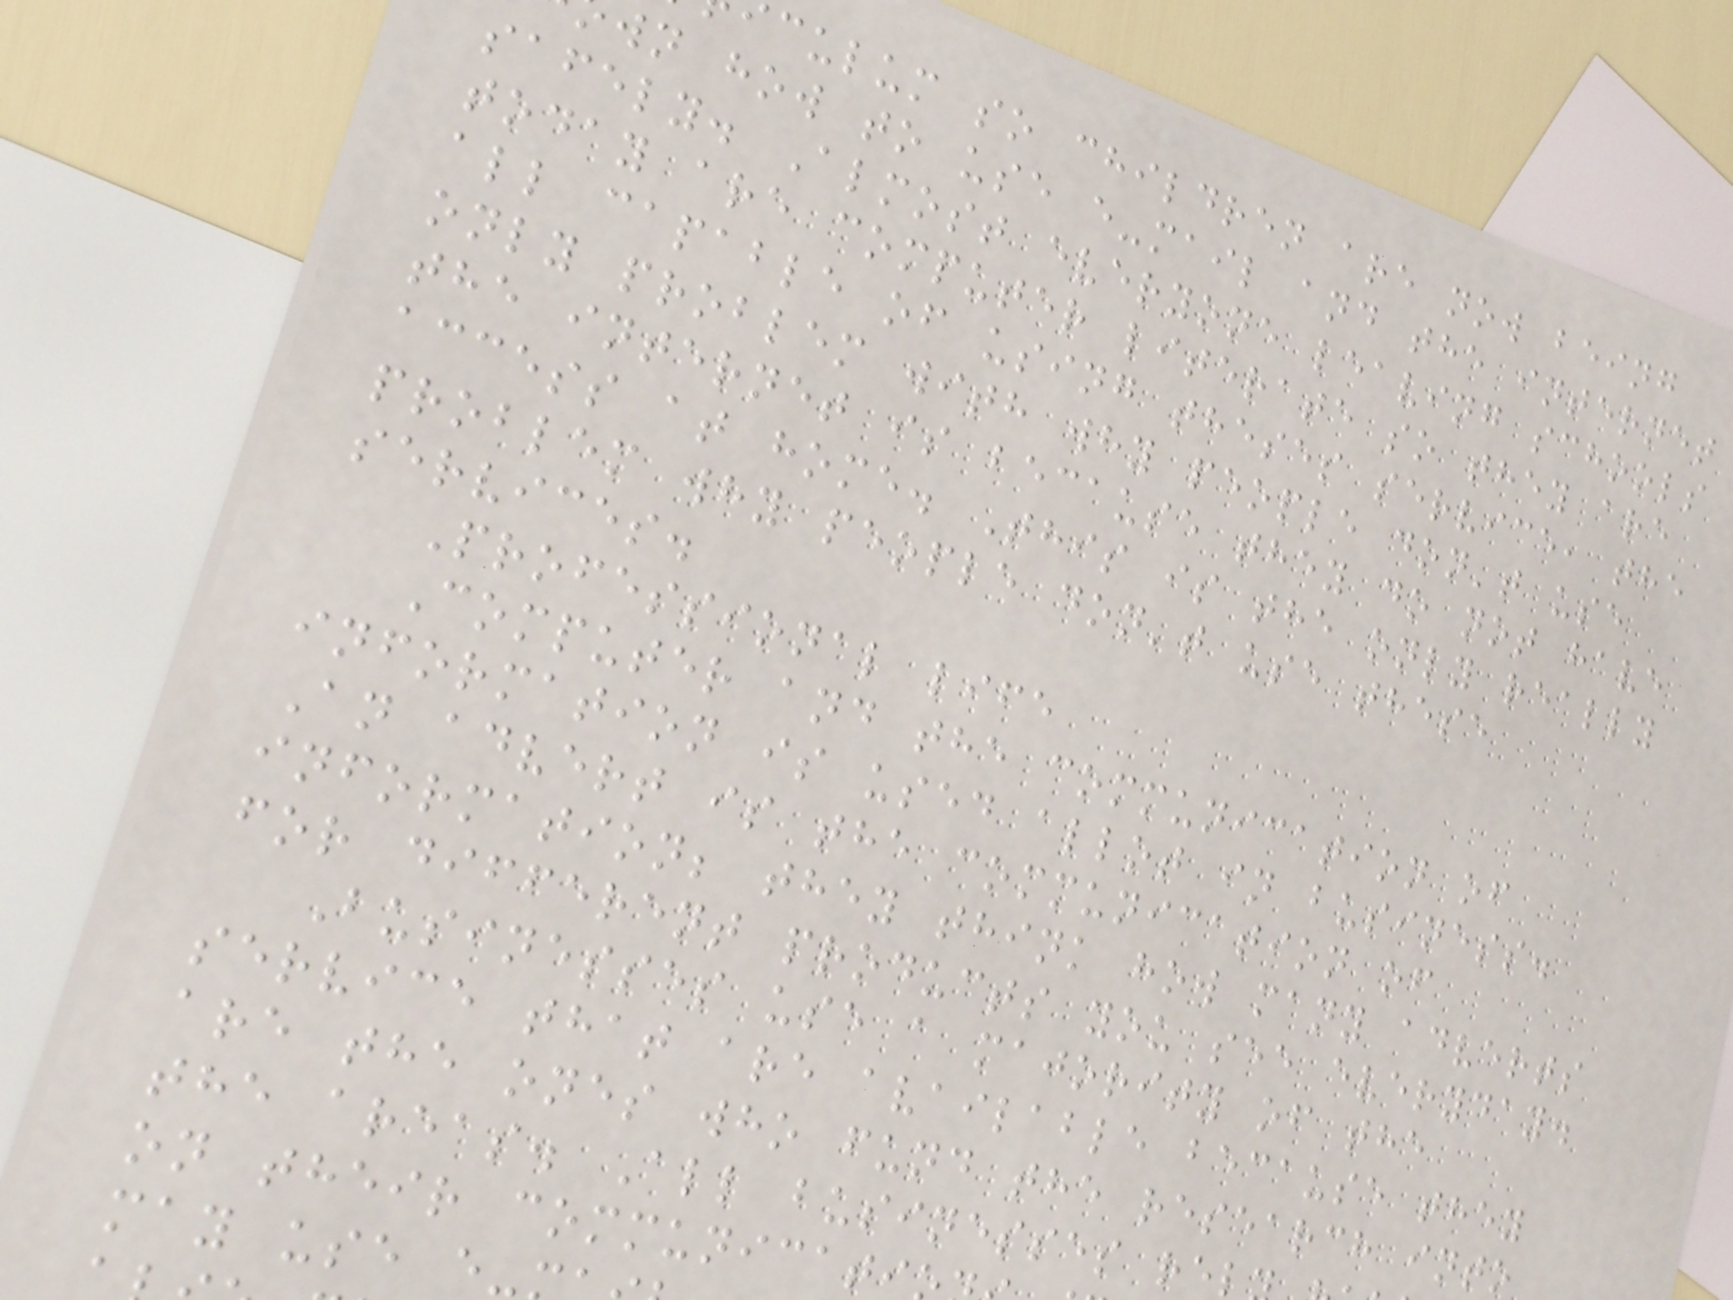culum so children are now being
wn how to use e-mail and the internet
safely. Almost everyone leaving schools
today are computer literate so they are
all capable of using theses service, the
only problem with why people don't use
the internet is because they do not have
access at home. This is the only really
problem why people don't use these
services.
Professional life
Computer and the communication of
information is used allot in business.
An advert is the communication of
information; they think how many adverts
for different products you see everyday.
Businesses use a majority of the
service that are available because they
are the ones who fund the research into
the areas. All businesses rel
on their communicati
may use e-
